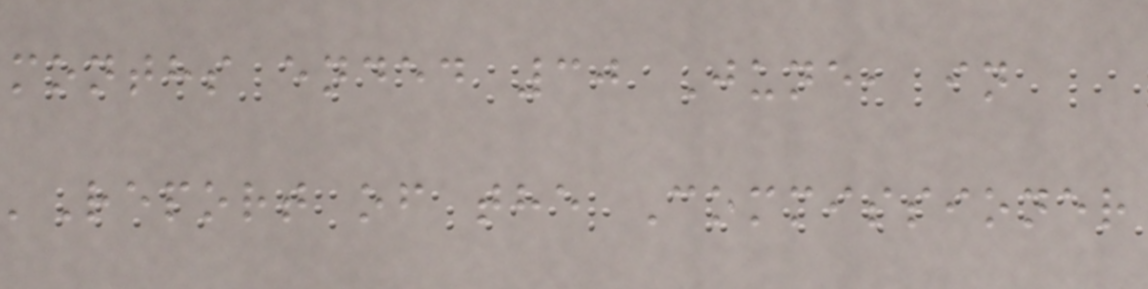months ended 30 June, in
'Report of the Commissioner
